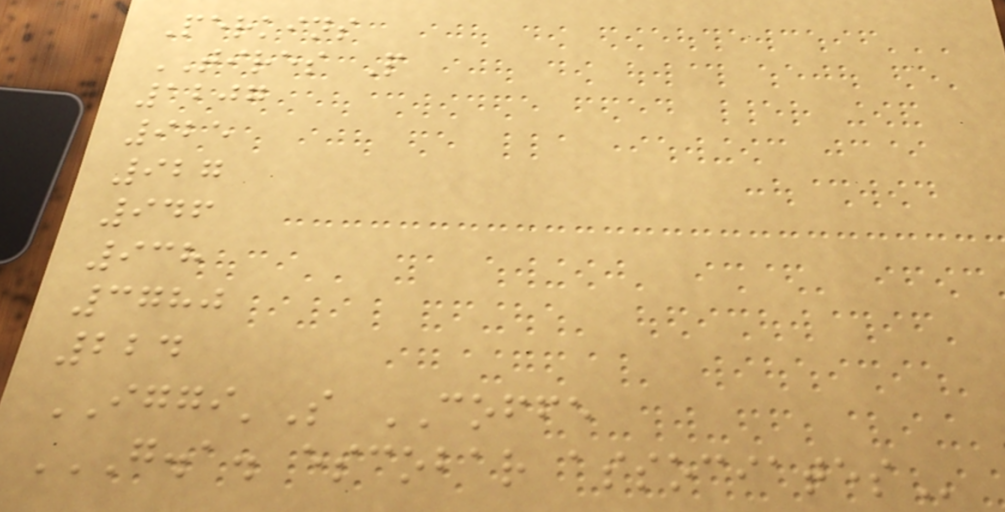Perkins
TIRES P
1207
925
927
946
938
3780
224
IGGI'S COFFE
G.A. ESCOBAR ASSOCIATES
